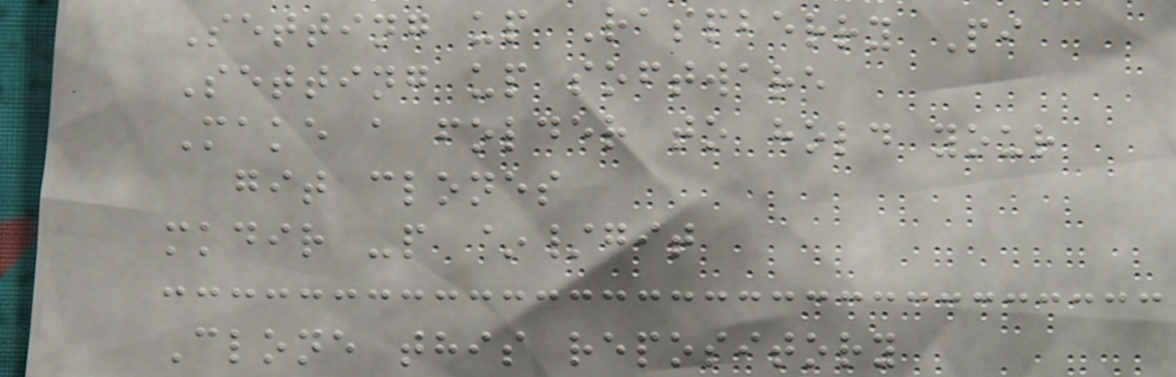Setting up Raspberry Pi
Setting up software
Make a folder to hold your
git clones
mkdir -p ~/git
Clone this repository
